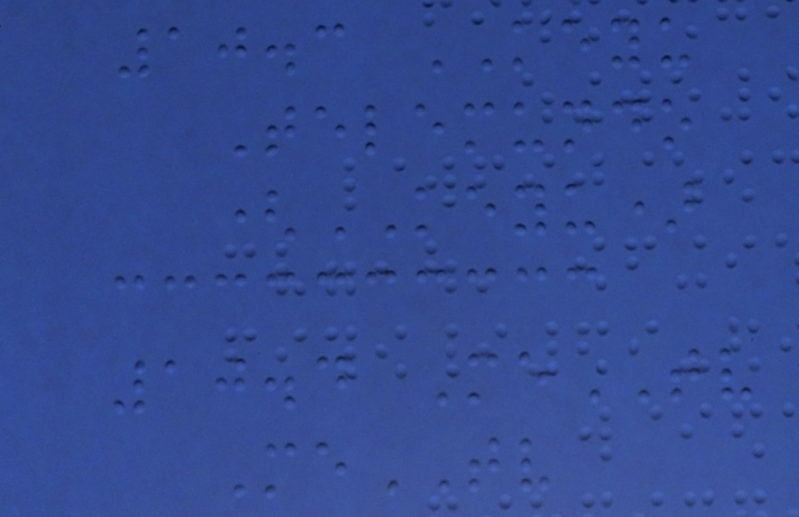10.3 KEYU
Telemundo
(KEYU)
10.4 MeTV
MeTV
